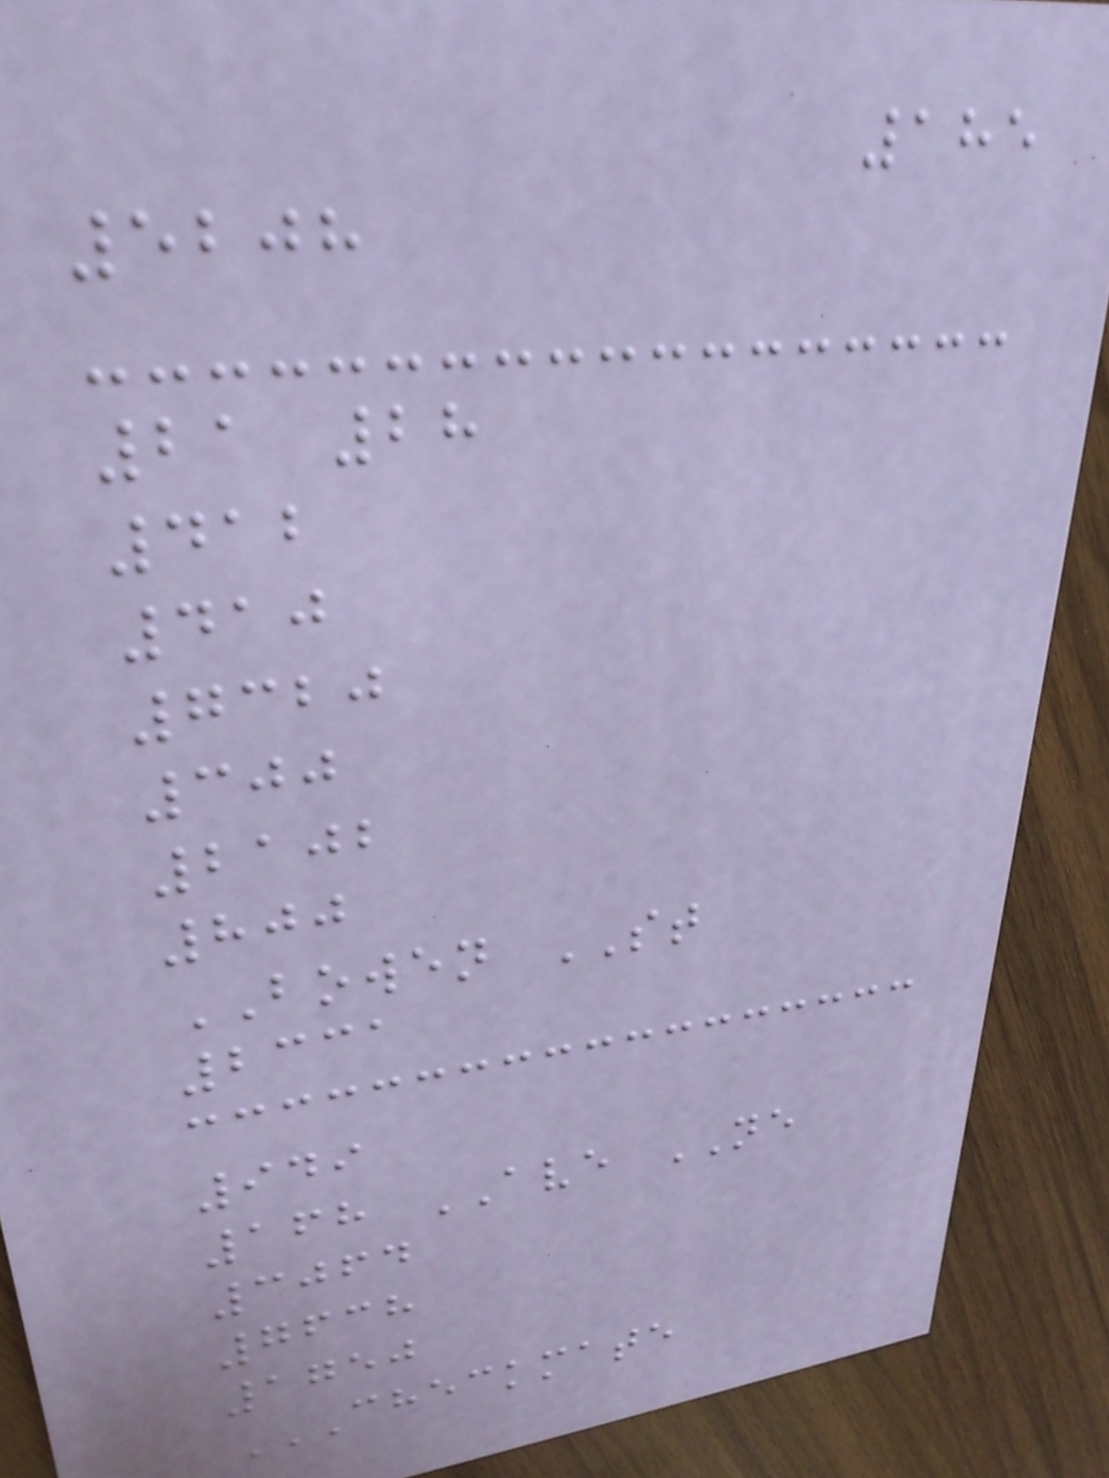185
5208
21 28
412
410
7320
300
2102
800
BOWEN ST
2331
949
168 AVE NE
3064
7638
1750
CHECKMATE
